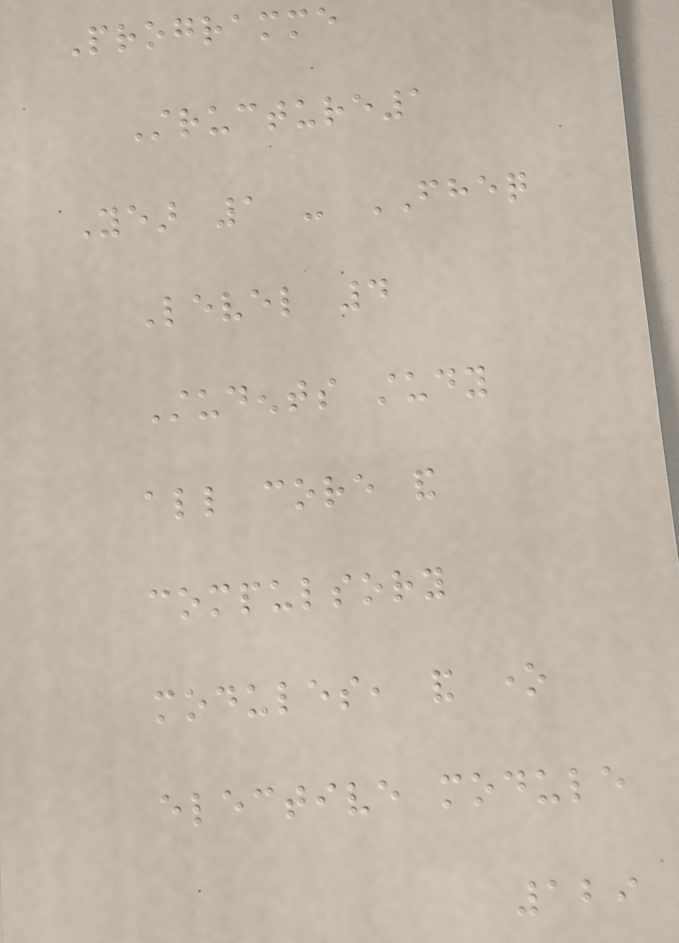Programme
Structure1
Year 1 - FHEQ
Level 4
Students study
all core and
compulsory
modules, and one
elective module
129
